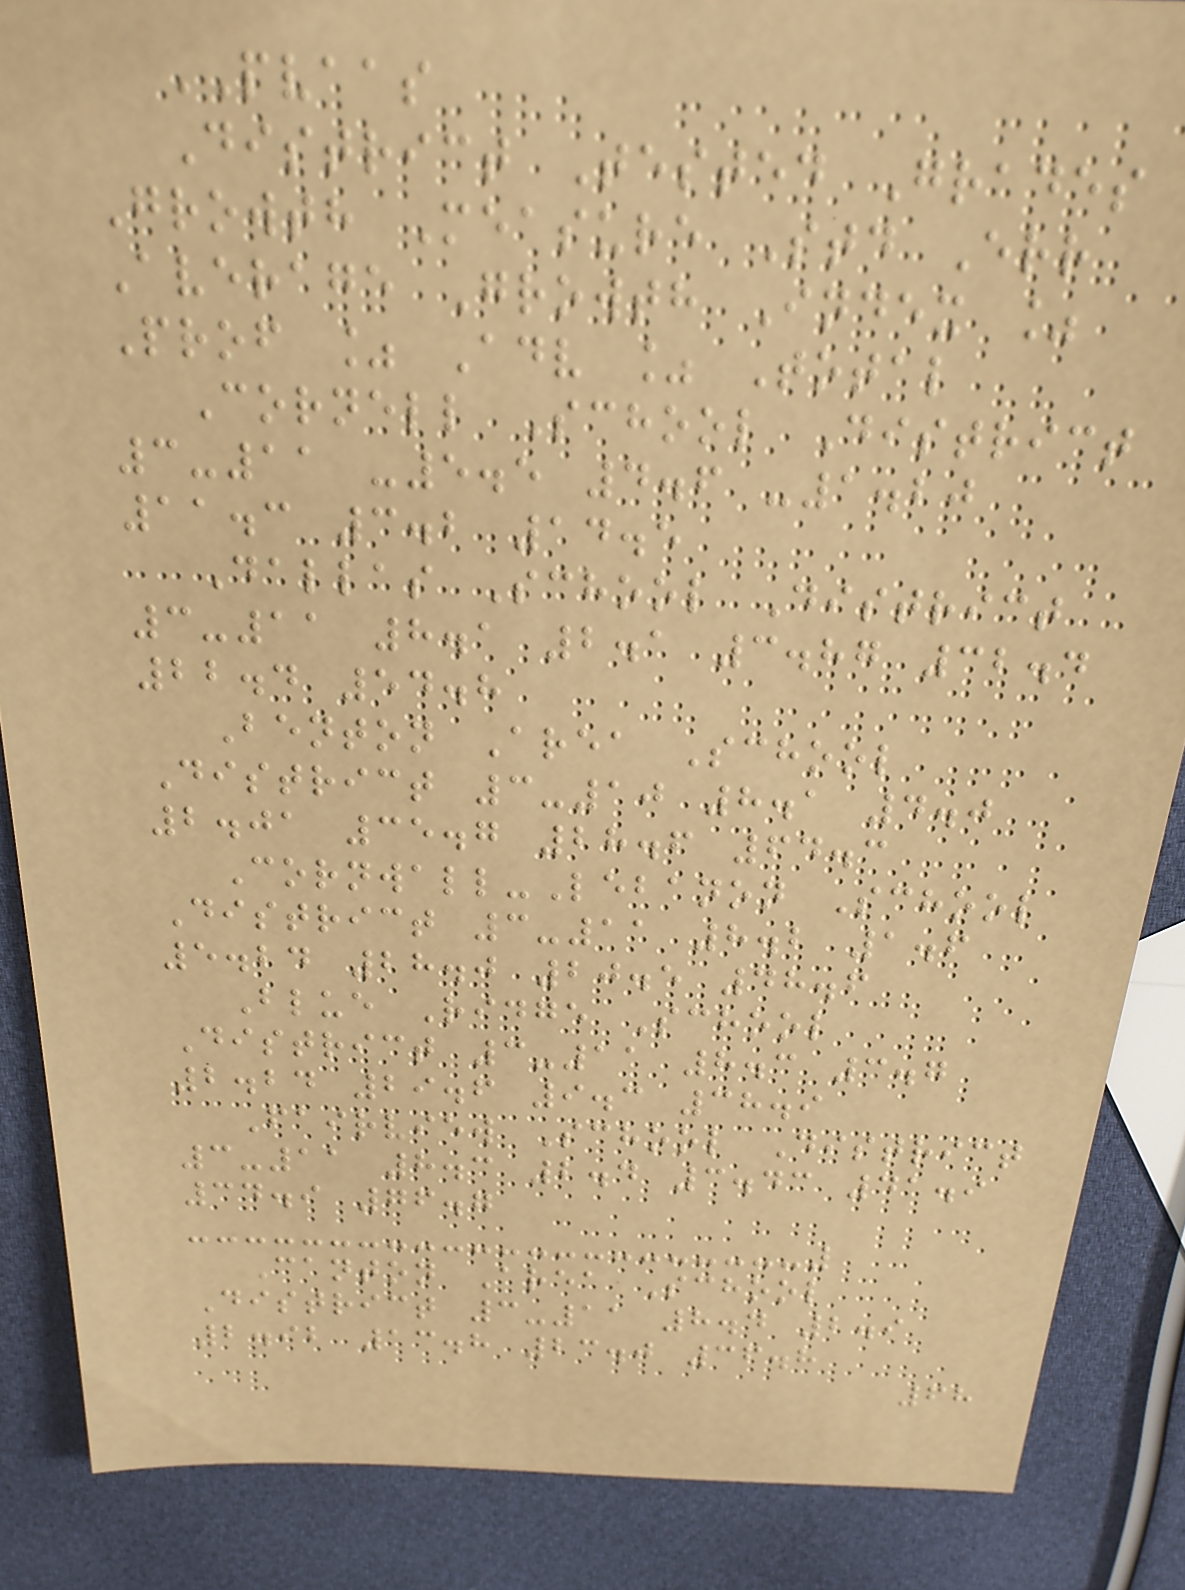PVAAS
District Tested Grades
Growth Measure Std Err
Average Growth Index %
Prof % Adv % Total
Cornell School District
3-11 -5.5 4.6 -1.20
11.3 3.2 14.5
Dallas School District
3-11 8.1 2.1 3.87 32.4
22.4 54.8
Benton Area School
District 3-10 8.1 4.0
2.01 35.7 28.6 64.3
Cornwall-Lebanon School
District 3-11 8.2 1.6
5.24 28.0 20.5 48.6
Blue Ridge School
District 3-11 8.3 3.7
2.24 29.6 9.3 38.9
Fairview School District
3-11 8.3 2.4 3.43 41.9
34.9 76.7
Canton Area School
District 3-11 8.4 2.9
2.92 13.8 23.0 36.8
68
